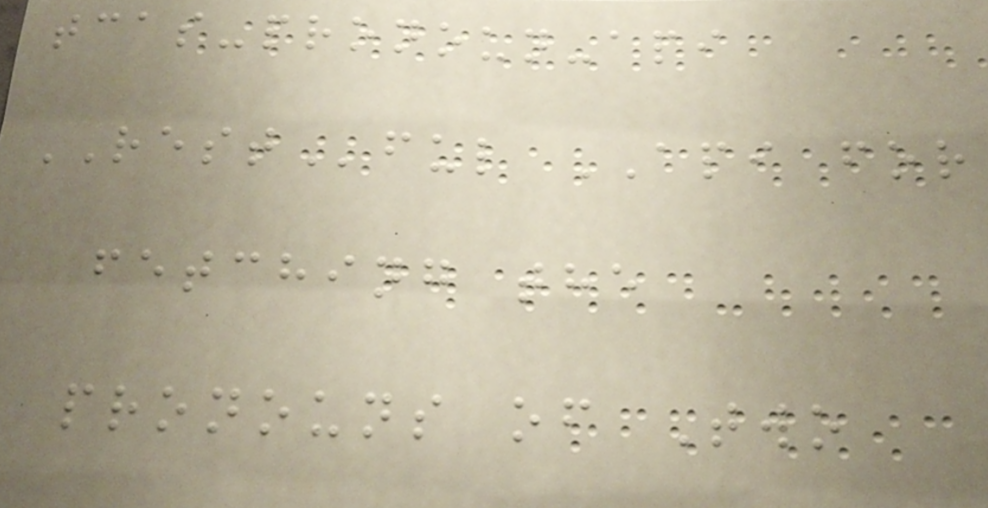tcas-pronoun-api
RESTful API for
fetching the
pronouns of Two
